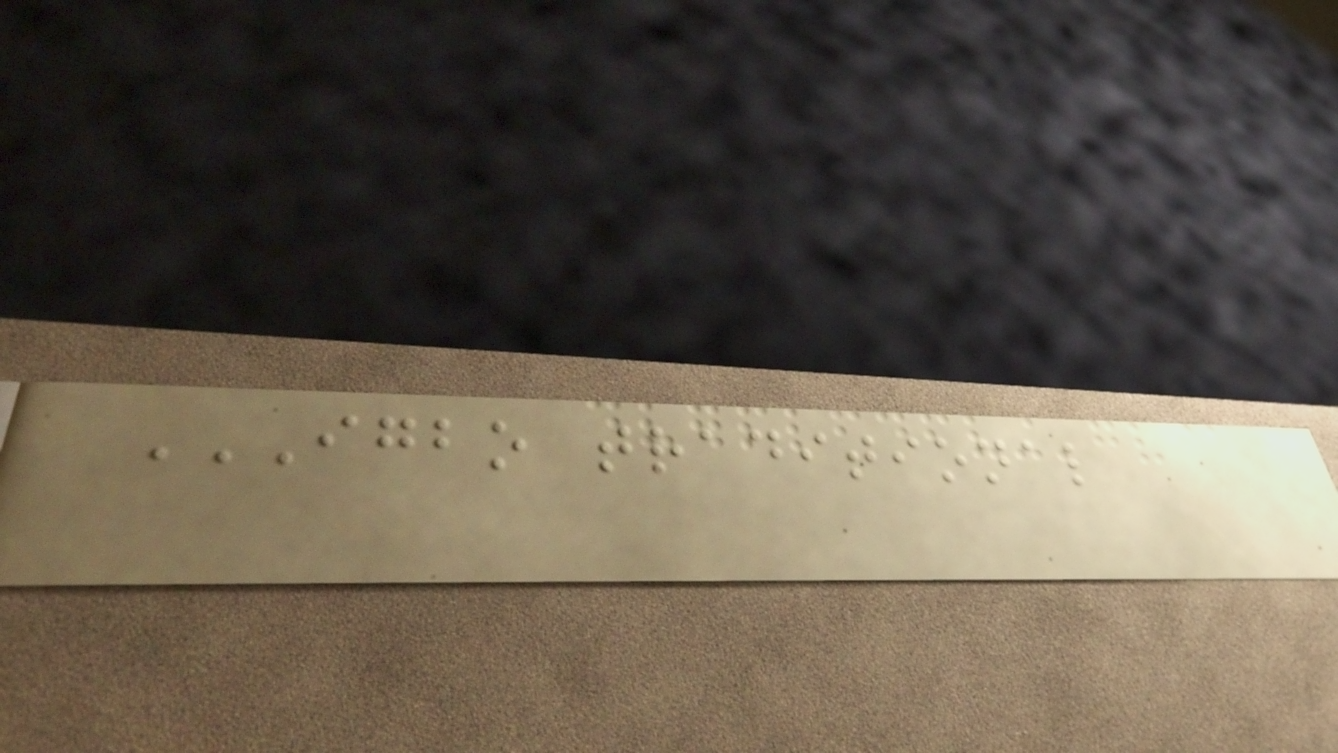IGBO TRADITIONAL
